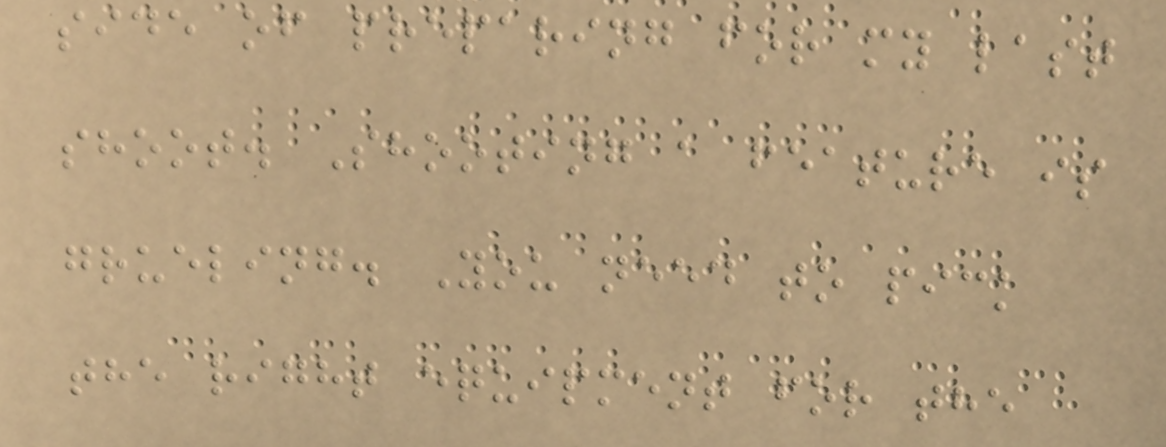side of preparing for my last
shoot. Shooting a feature is
grueling. You need to pick
the right equipment for the
